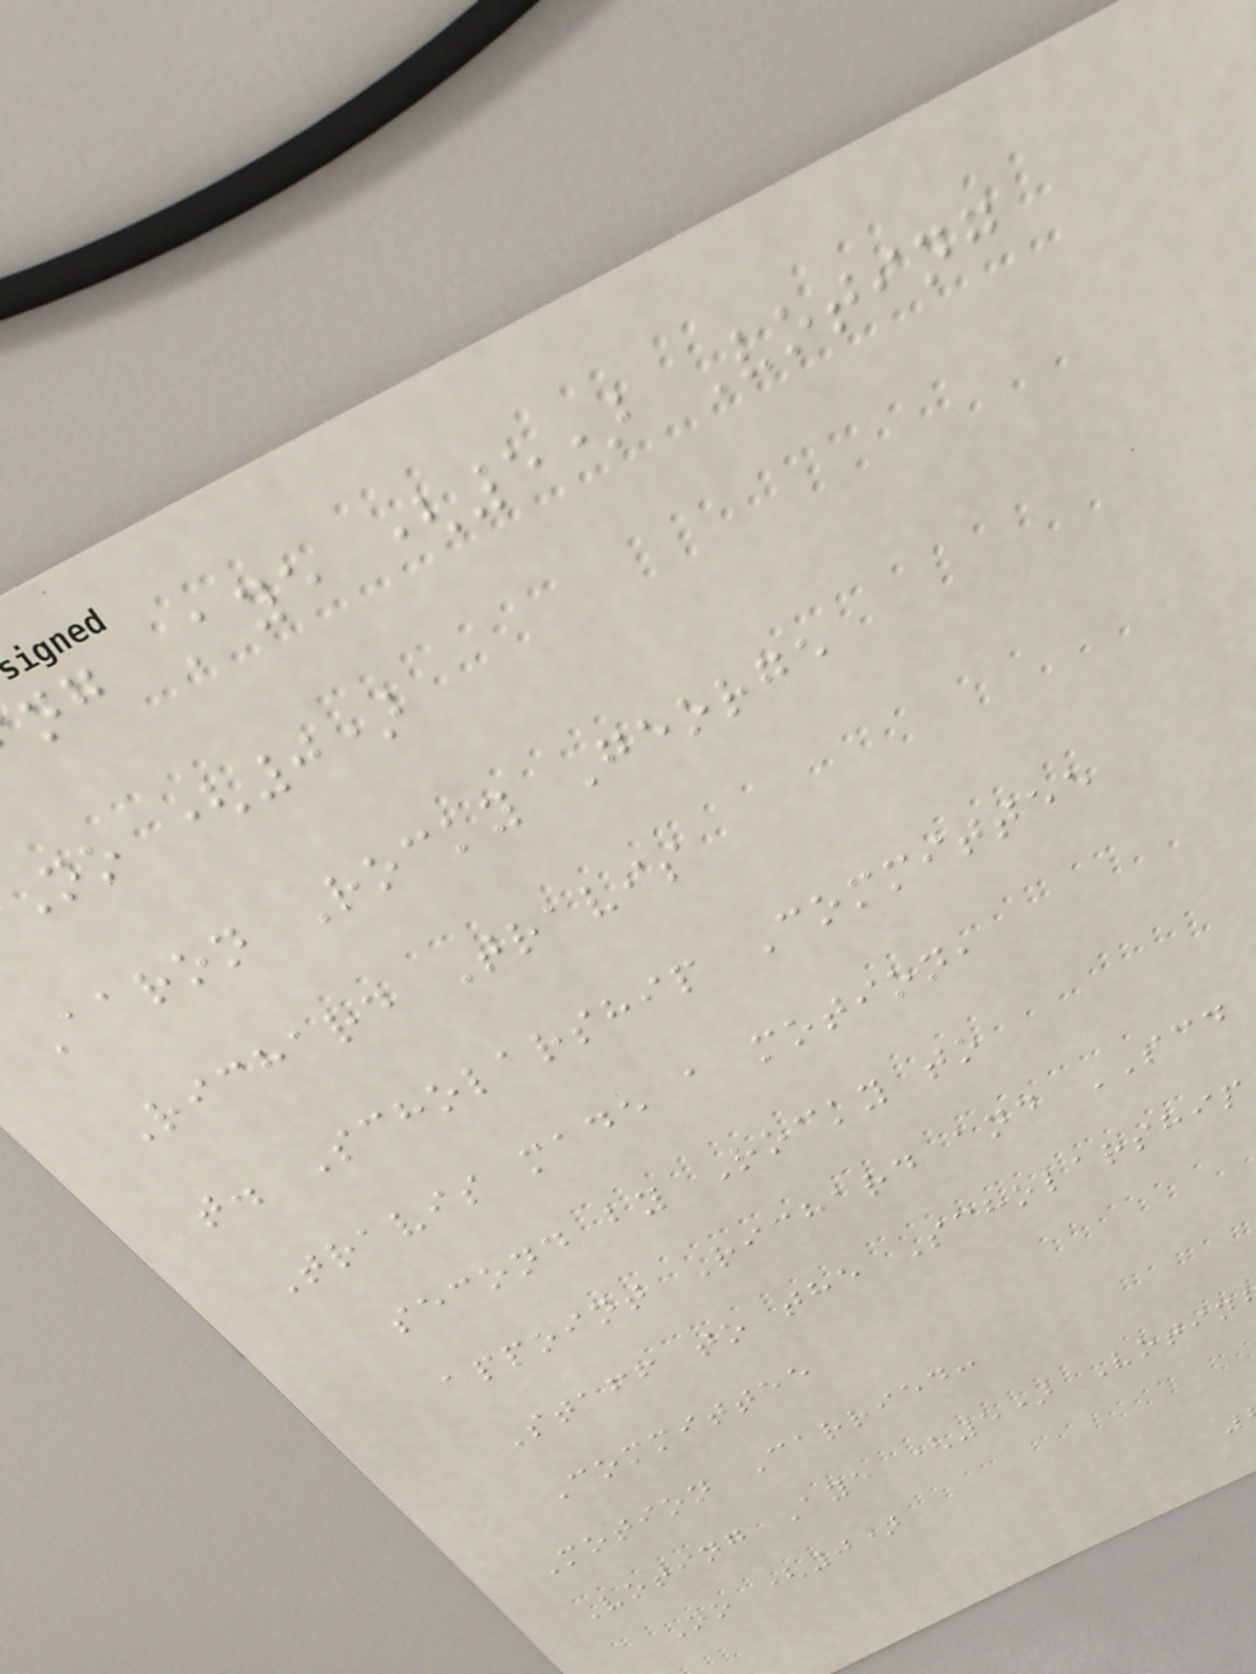ng Aye (5) Voting
no (0)
Aaron Rocky George
Richard Travis
t. Scholarship Committee
Travis made a motion,
second by Rocky to
appoint Richard and SCD
Staff to the Scholarship
Committee
Motion Carried:
Voting Aye (5) Votin
No (0)
